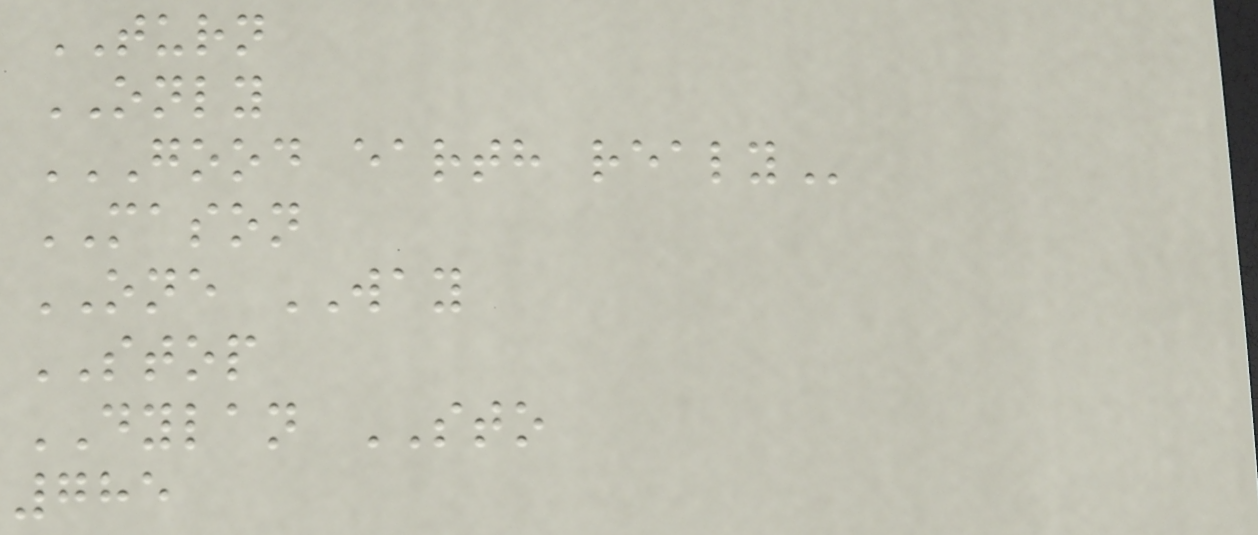TURN
ONLY
GOOD EARTH REALY
MASON
ONE WAY
STOP
DYLAN STO
785
